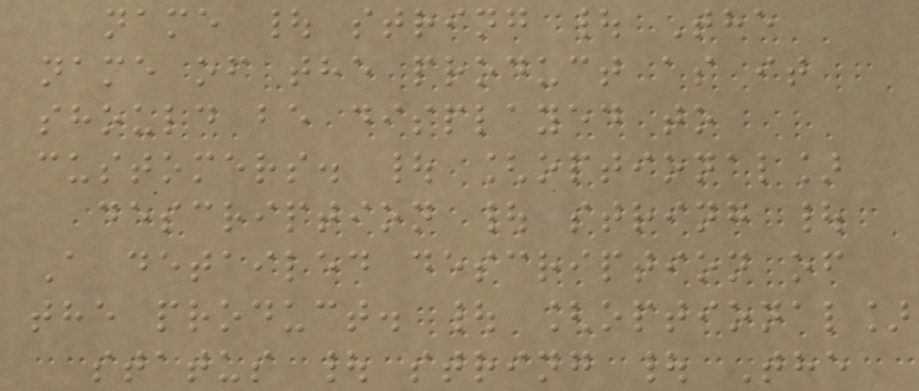name | string | The
name of the product as it
should be displayed to
customers. | [optional]
description | string |
A detailed description of
the product. | [optional]
status | string | The
